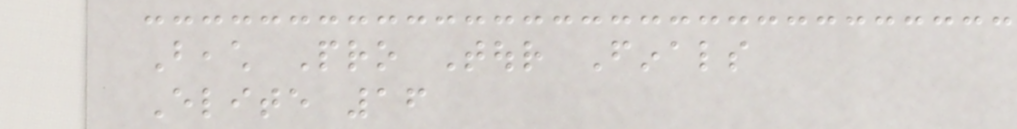Beach Pro Tour Finals
Elite 16
